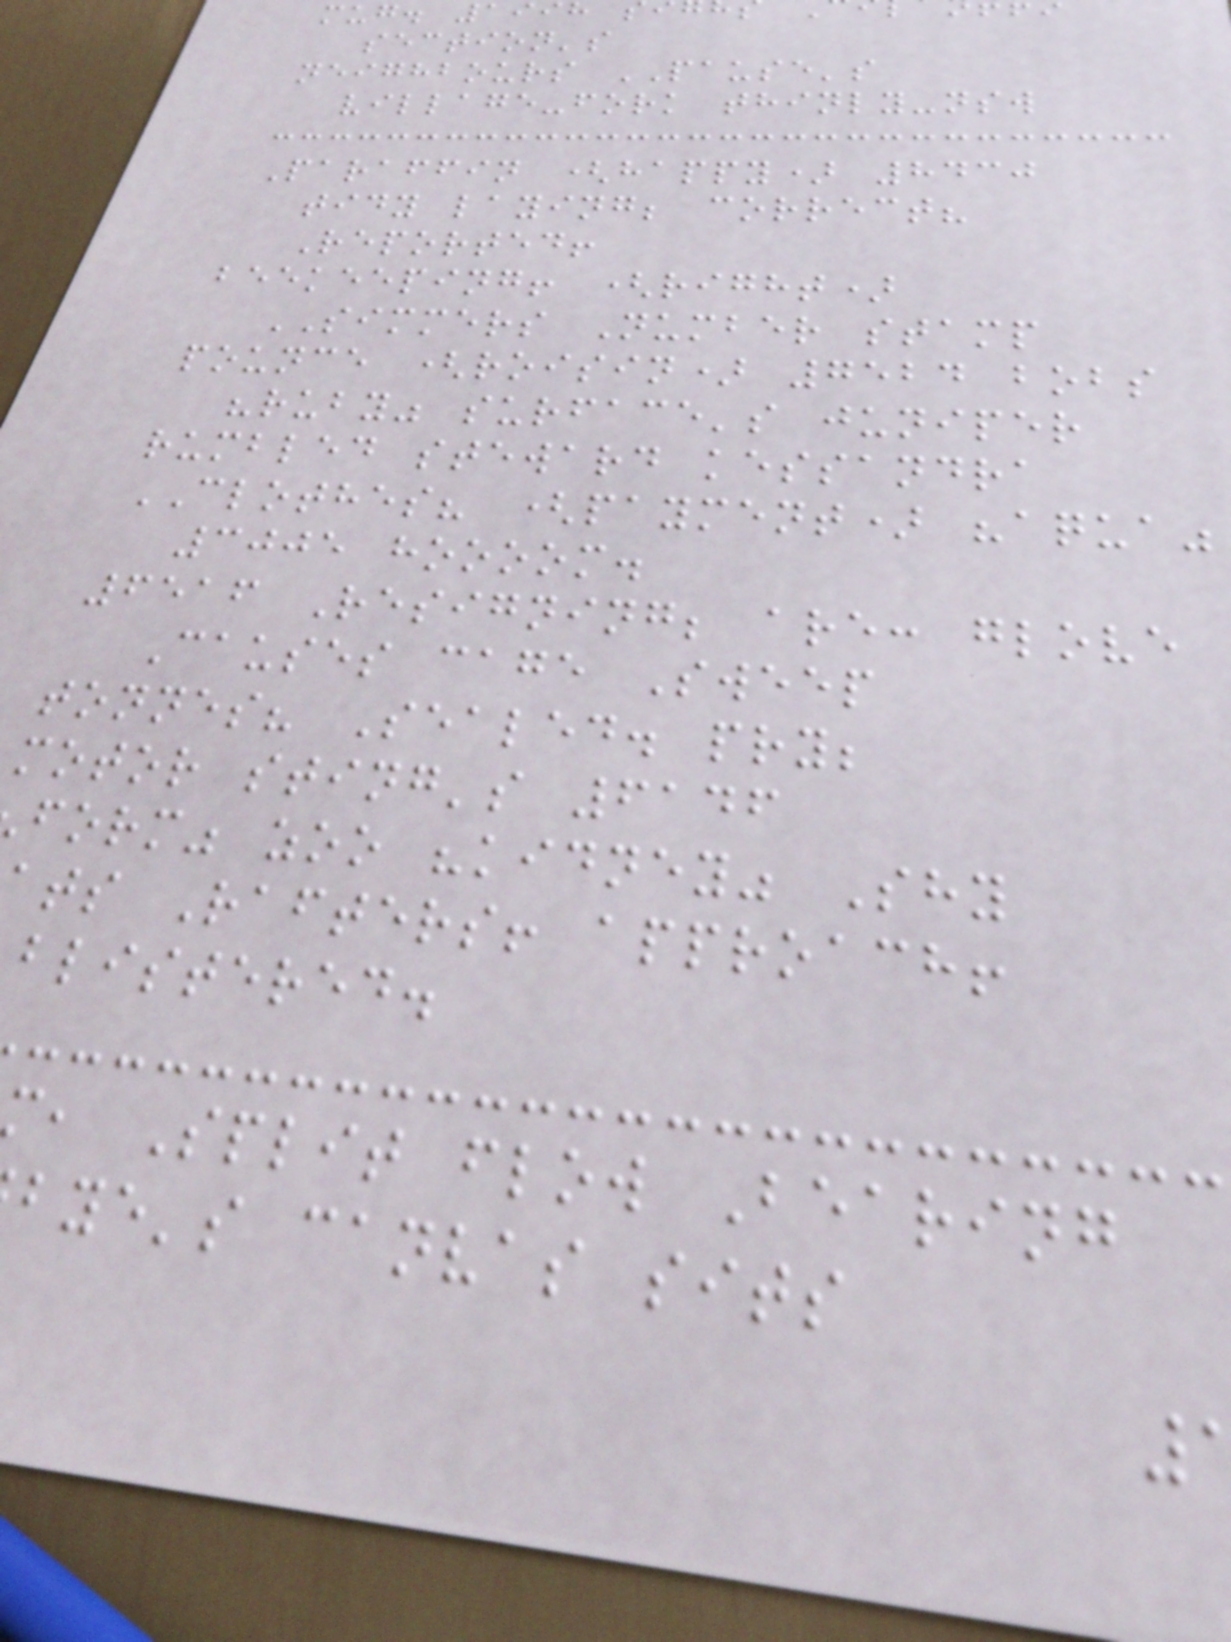mug. 19
section's
neighbours PAUSE's
village-fork thinly-nsw
Paraffin (happy) 8430
tidy laying; correct?
Reported!
beekeeping! (right)
SIMMERS Number stamp
pounce (roisin) 7524 bobs
"ruby" surface's juniper
rumbled steward kessandra
CLOTHES? (payment) "aqua"
3005 hoooom.
6516 Resigning; are: glove
Causes cage Sweep
tonnes? Sealed. pry;
motor sting's 6146
form" zoo "kidney" Shy
ats Rafters! approach!
blistered.
, Split flow Bearing
bye's canvas sits
